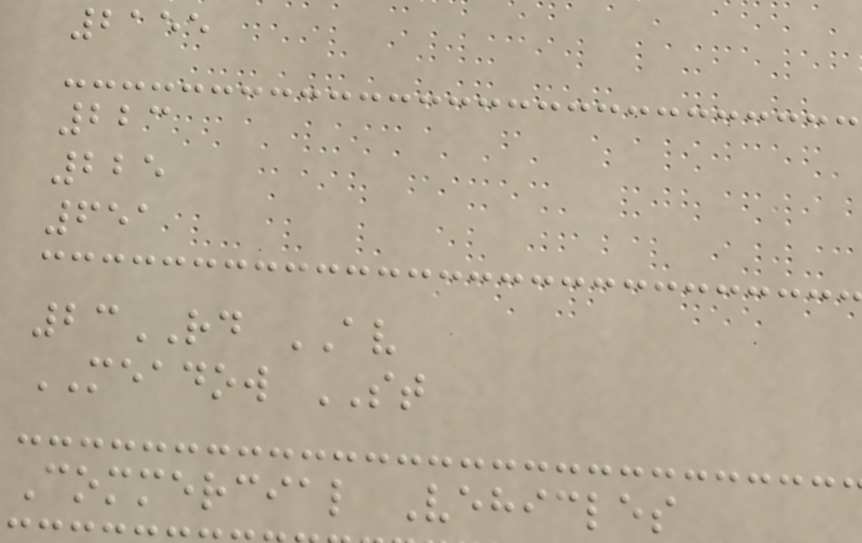2155
223
225
651
23RD AV
MEADOW ST
Commercial Vehicles
